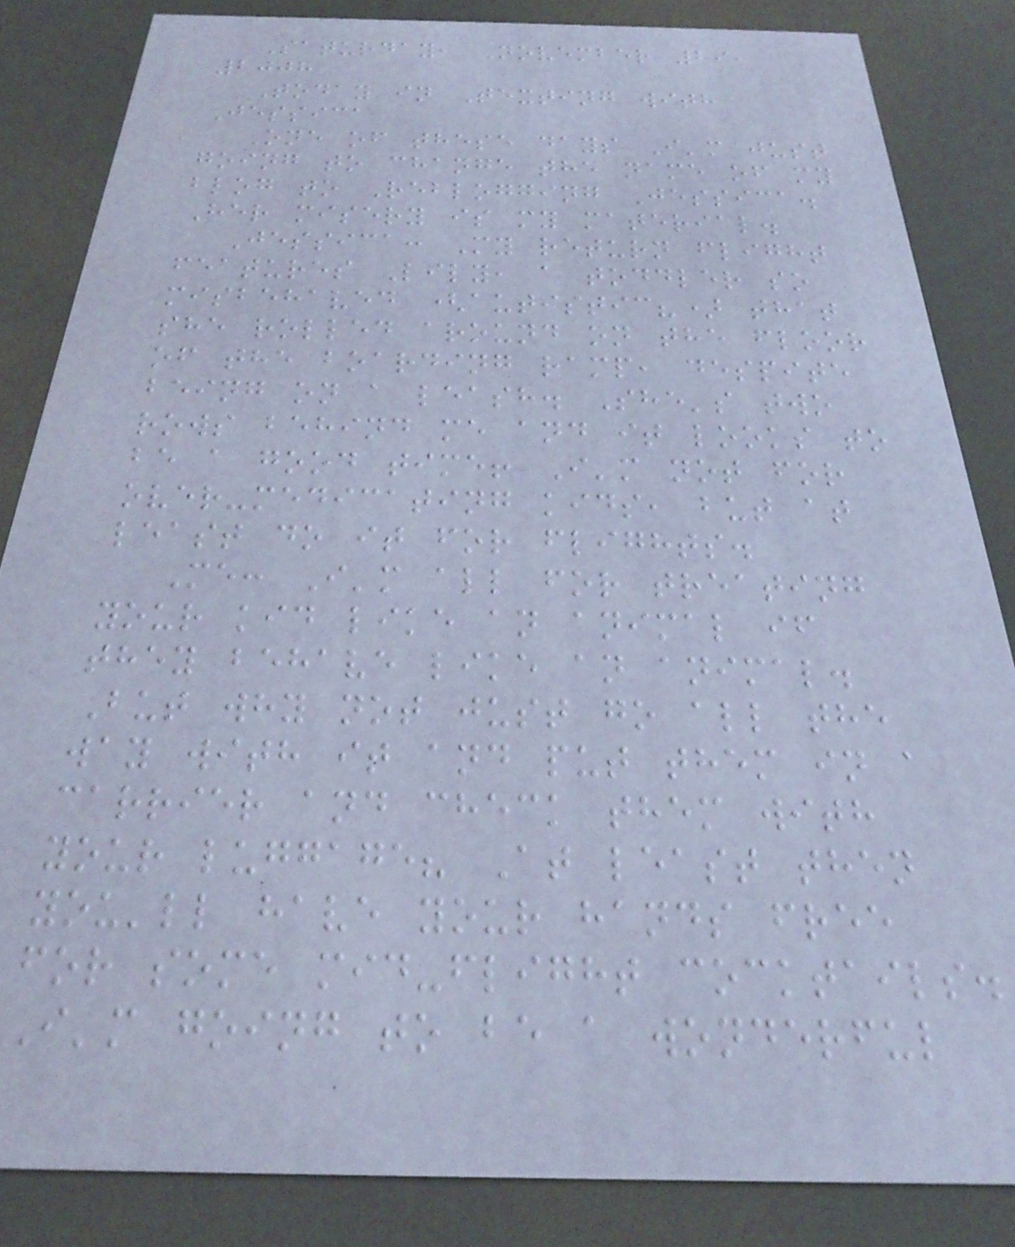Saturday, November 29,
2008
Today in Texting with
Jessica
One of these days I'm just
going to change the name of my
blog to Reblogging Jessica.
Her misery is my material.
Jessica: My return flight
features Lily, a toddler so
misbehaved (autistic?) that
she rolled around on the floor
of the boarding ramp, despite
being on a leash. She's two
rows behind me and it looks to
be a good time! I'm not for
over-medicating kids, but at
least do it for flights.
Me: I'm all for treating
your kid like an animal if
they behave like an animal.
But why not just go all the
way with it and put them in a
carrier and check them with
your luggage? At least then
you'll have your hands free
for some mid-flight cocktails.
I'm going to be a wonderful
